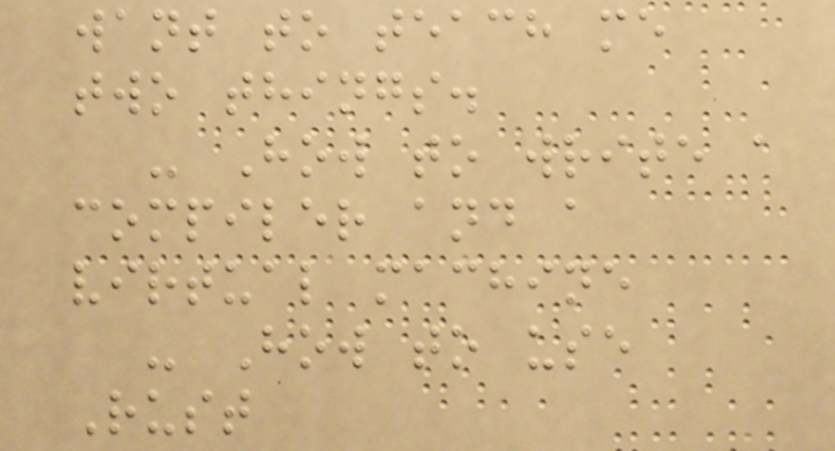want to teach me
two things.
- How to write a
compiler and a
virtual machine
- How to use
Rust
